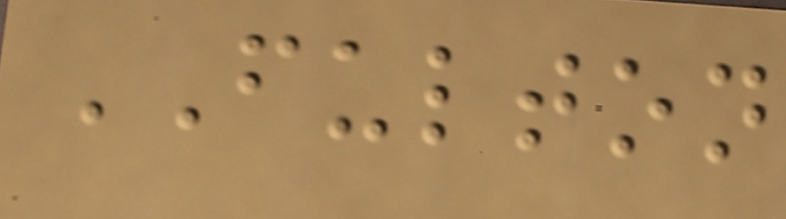FULTON
